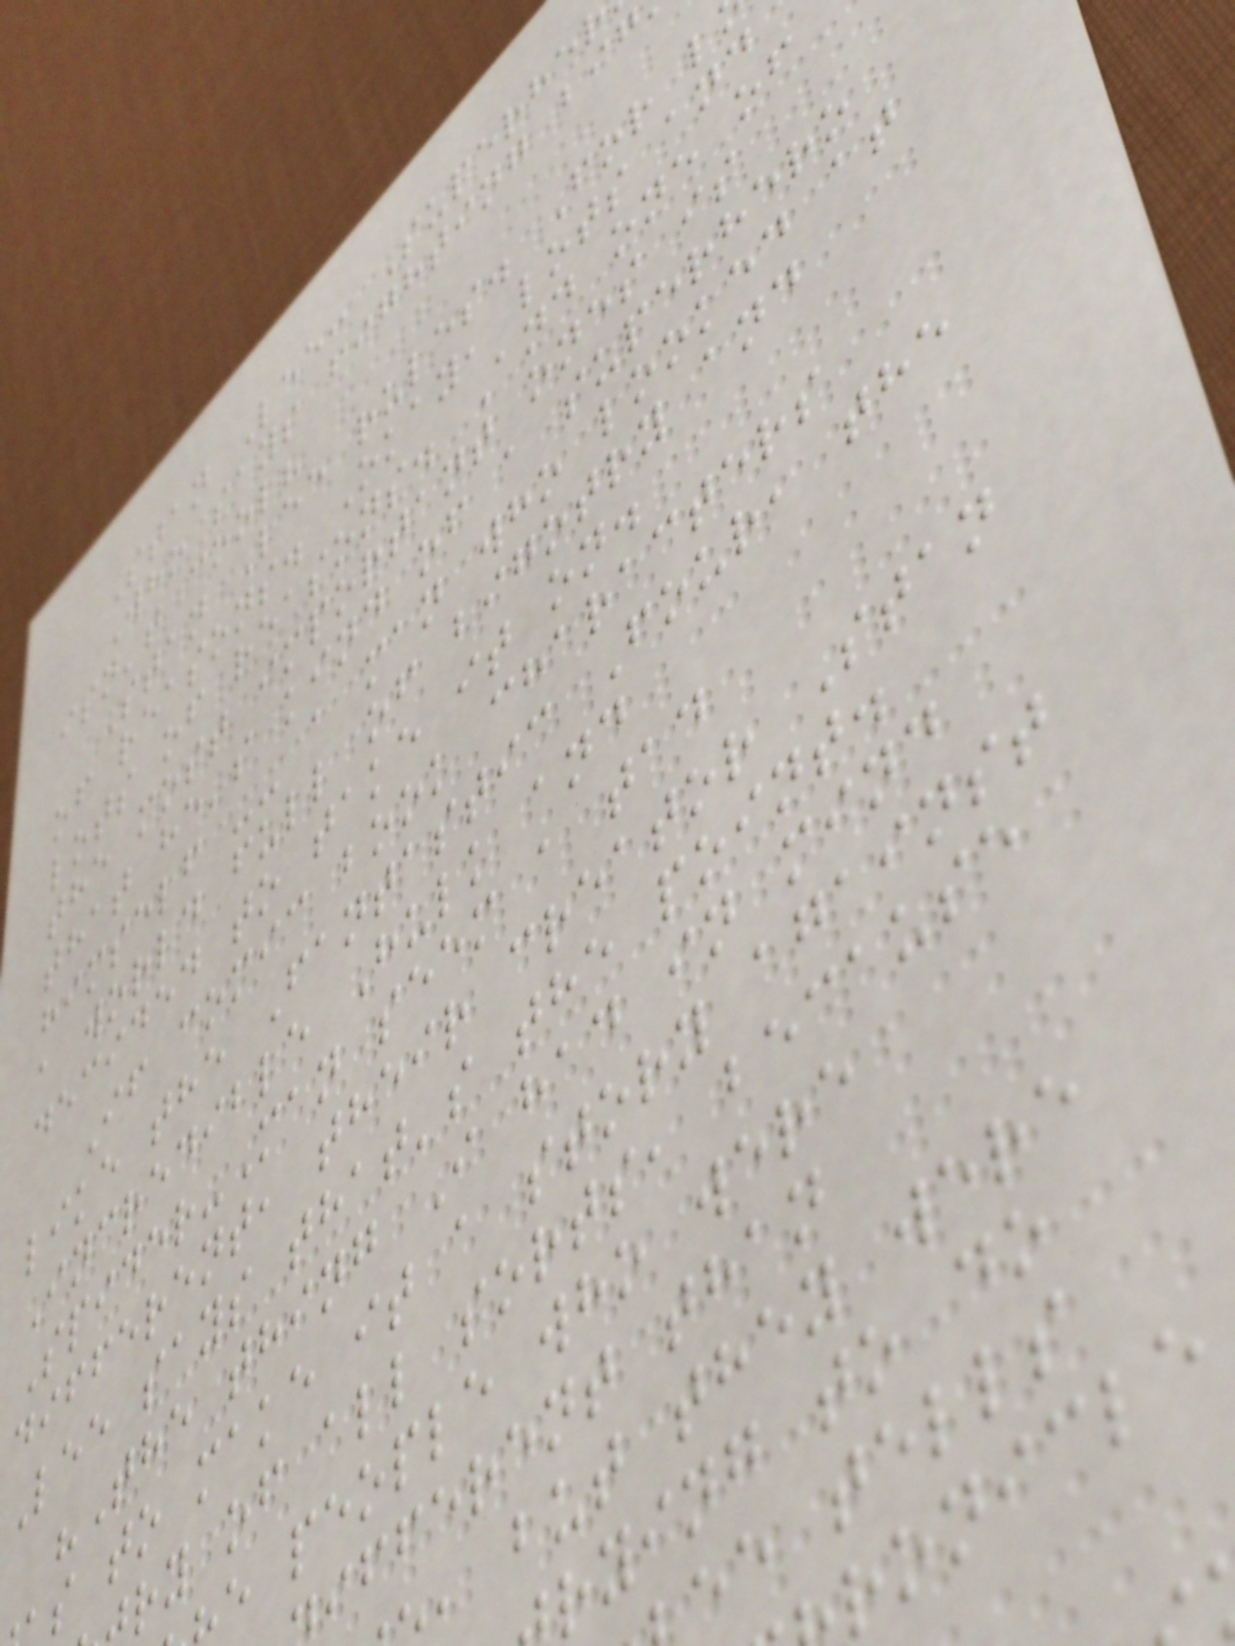Stan Lee: Superhe
Who says fighting big
isn't cool?
Stan Lee rules. For l
of reasons. Okay, lots and
lots of reasons. And one of
the most important ones is
that he's kind of a superhero
himself -- a man who looked at
a world full of bigotry and
decided to take it on.
If comic book characters
like the Fantastic Four, the
Incredible Hulk and
Spider-Man seem a tad
different, their creator Stan
Lee says that's the point.
"The thing I had in mind
s to make it a story against
ry of all sorts, because
e people who were
ifferent than
, but they were
rying to do
ee tells
